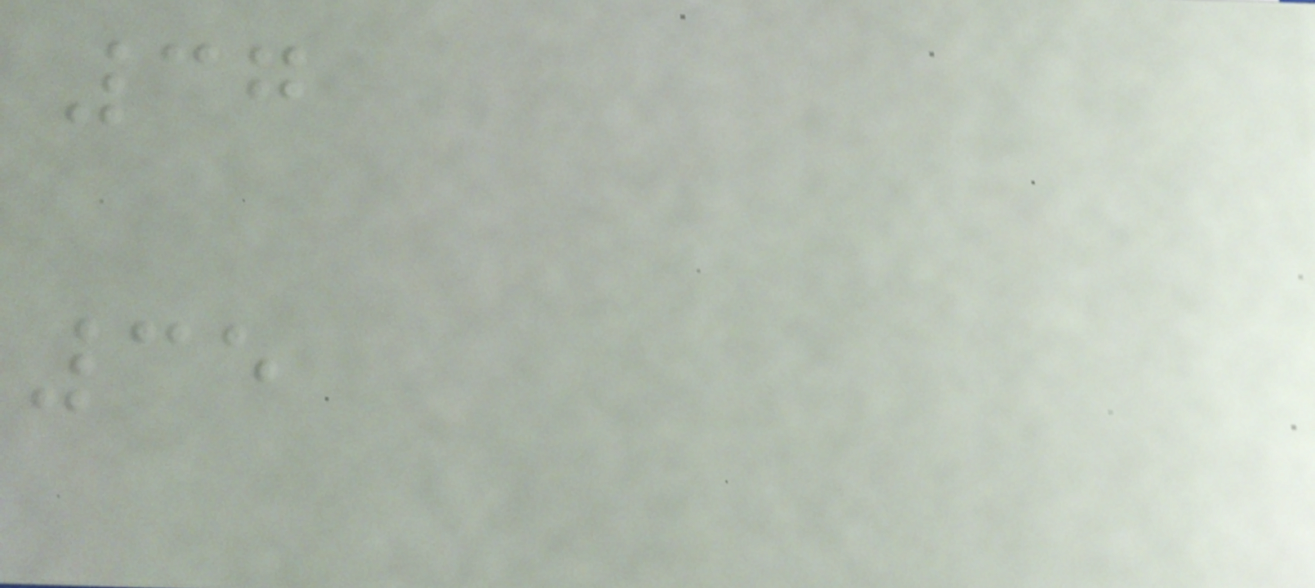37
35
